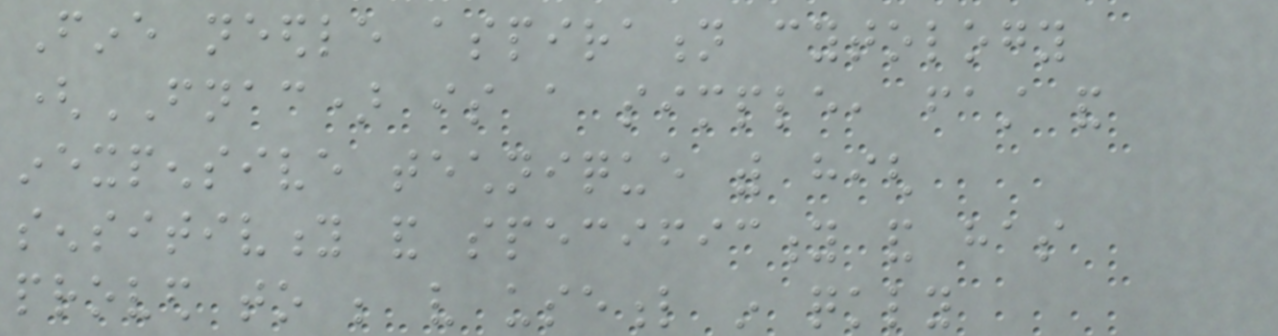Fine needle aspiration cytology
(FNAC) is a simple, fast and
inexpensive technique with high
sensitivity and specificity and has
proved to be very useful in quickly
